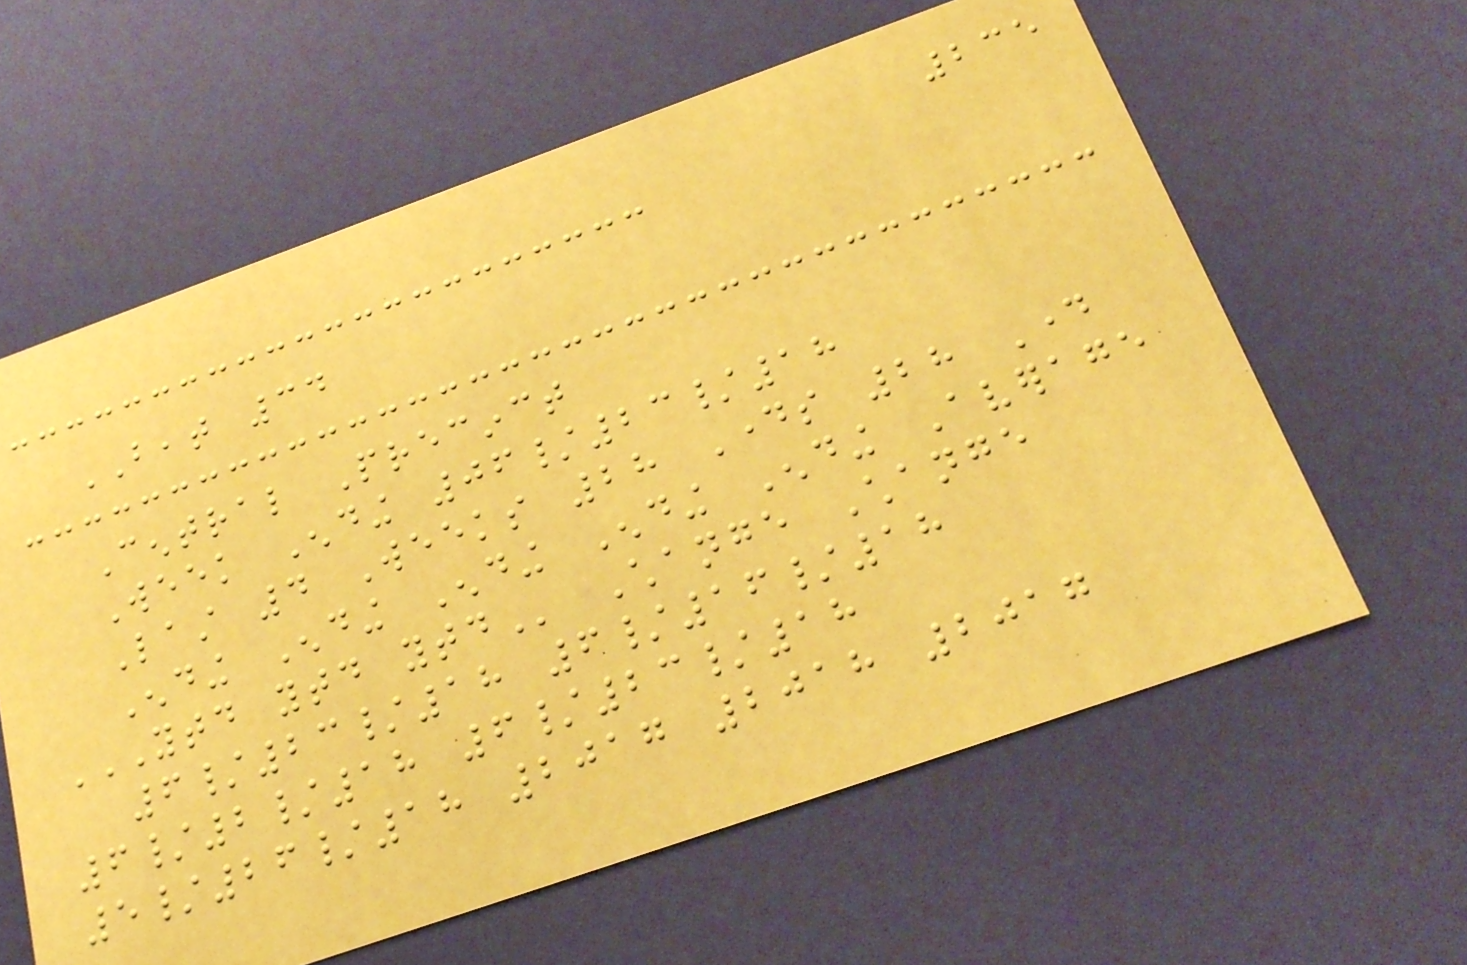235
BEAT 34
Central Precinct
Week Ending 06/23/18
Last 4 Weeks 28 Days 28 Day
Ending Ending Ending Ending Ending Average
YTD YTD YTD Change Change
6/23/18 6/16/18
6/2/18 6/23/18
5/26/18 2017 2018 2017
